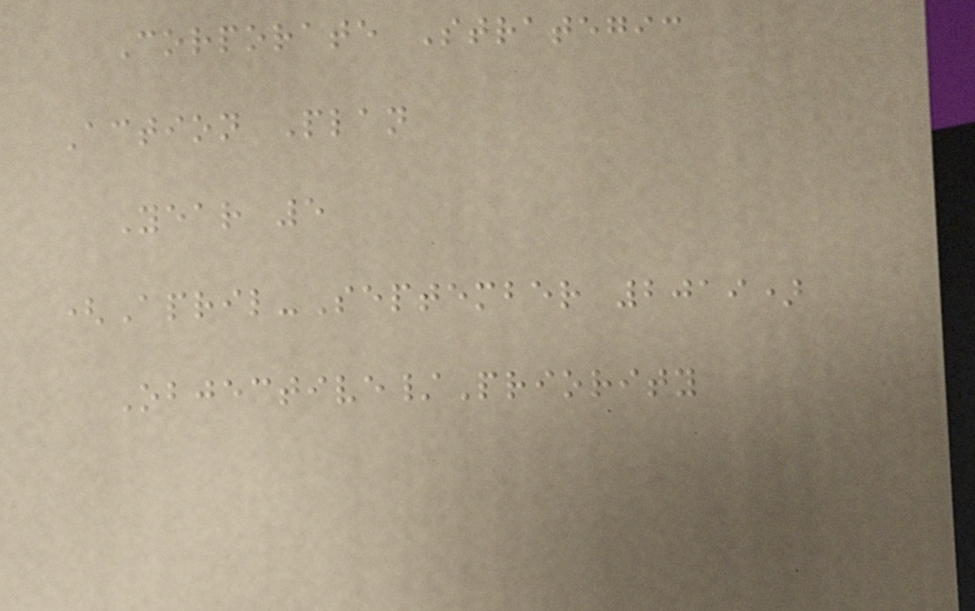Corporate Strategic
Action Plan
Year 5
(April-September 2019)
Objective/Priority
